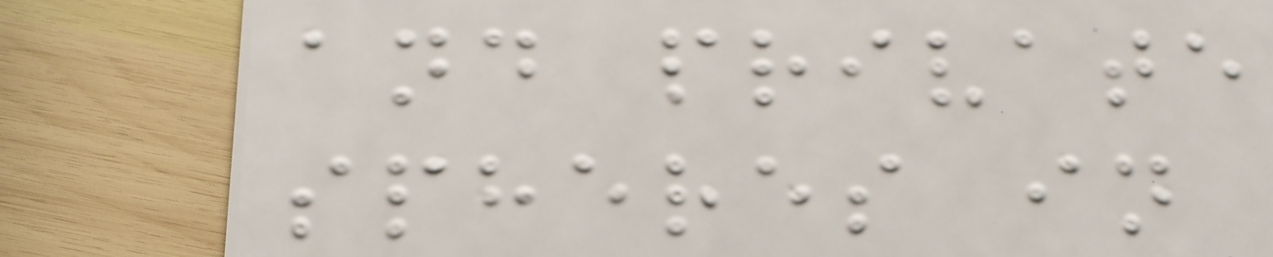and private
spheres in
